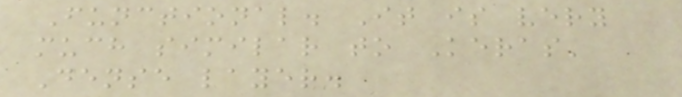Functional. It is very
much similar to Keras'
Dense layer.
